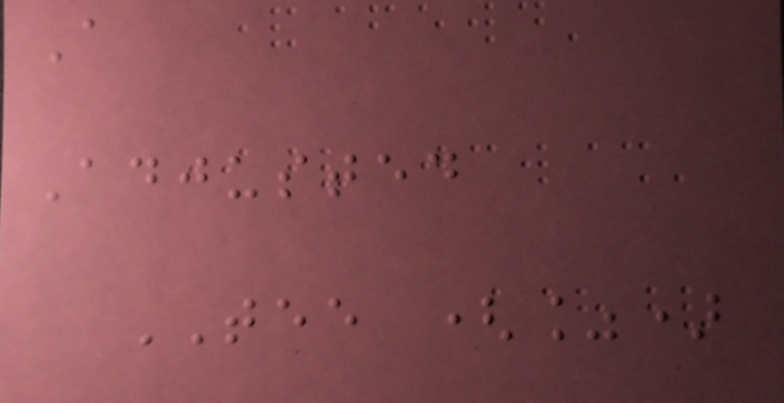A
Adjusted
TEE (%)
